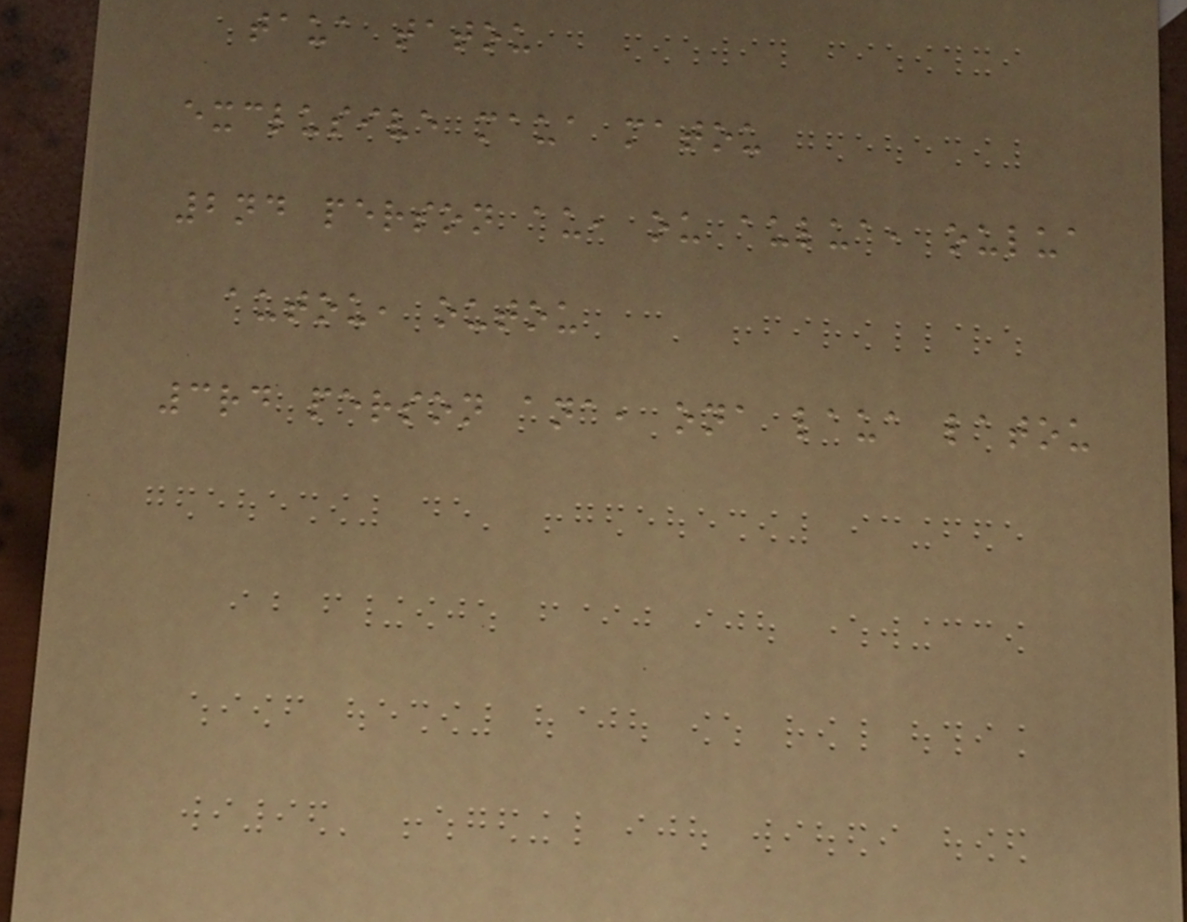taua tatou
exclusive maua matou
2nd person au, ou aulua, oulua
autou, outou
3rd person ana, ona laua latou
